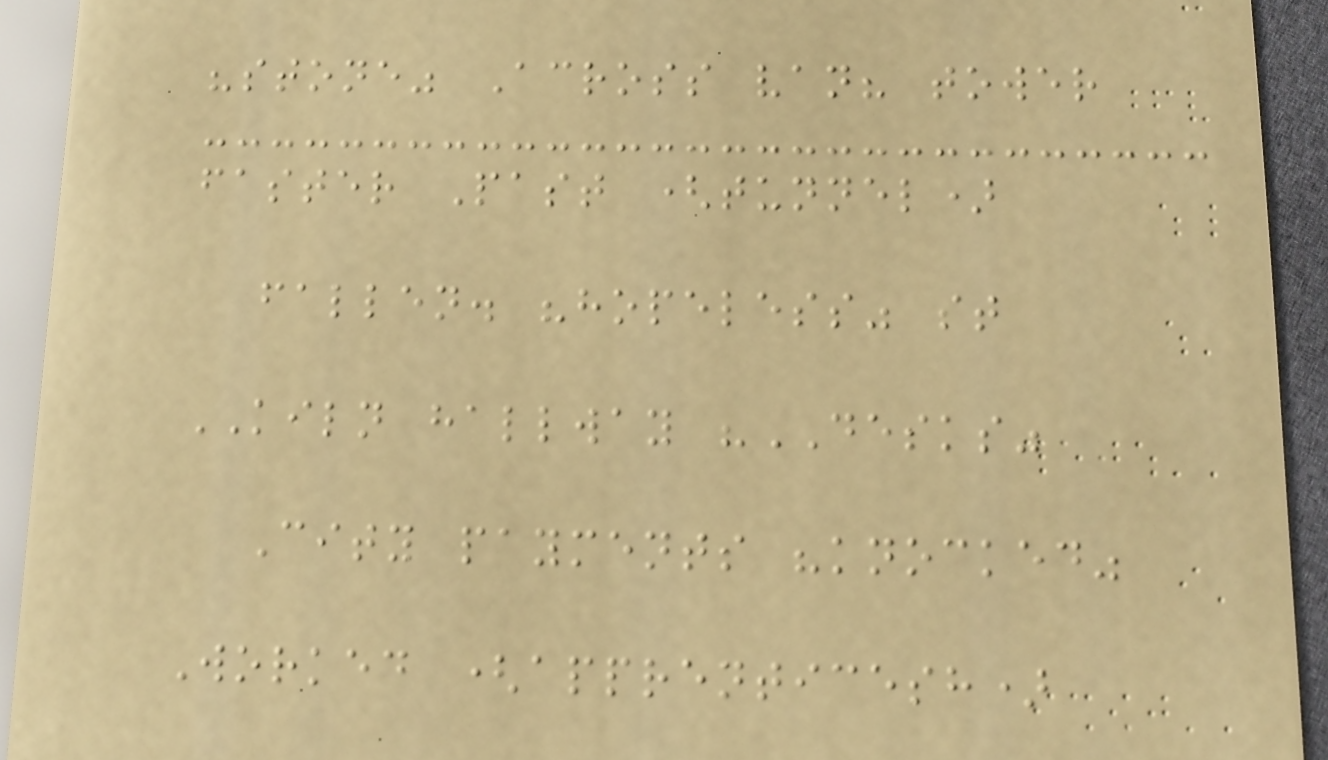"stone" Across van? tower
faster Past (tunnel)
fallen. "hopeless" st
KILN hallway "DESKS"
City payments "knocked"
Worked (apprenticesh)
